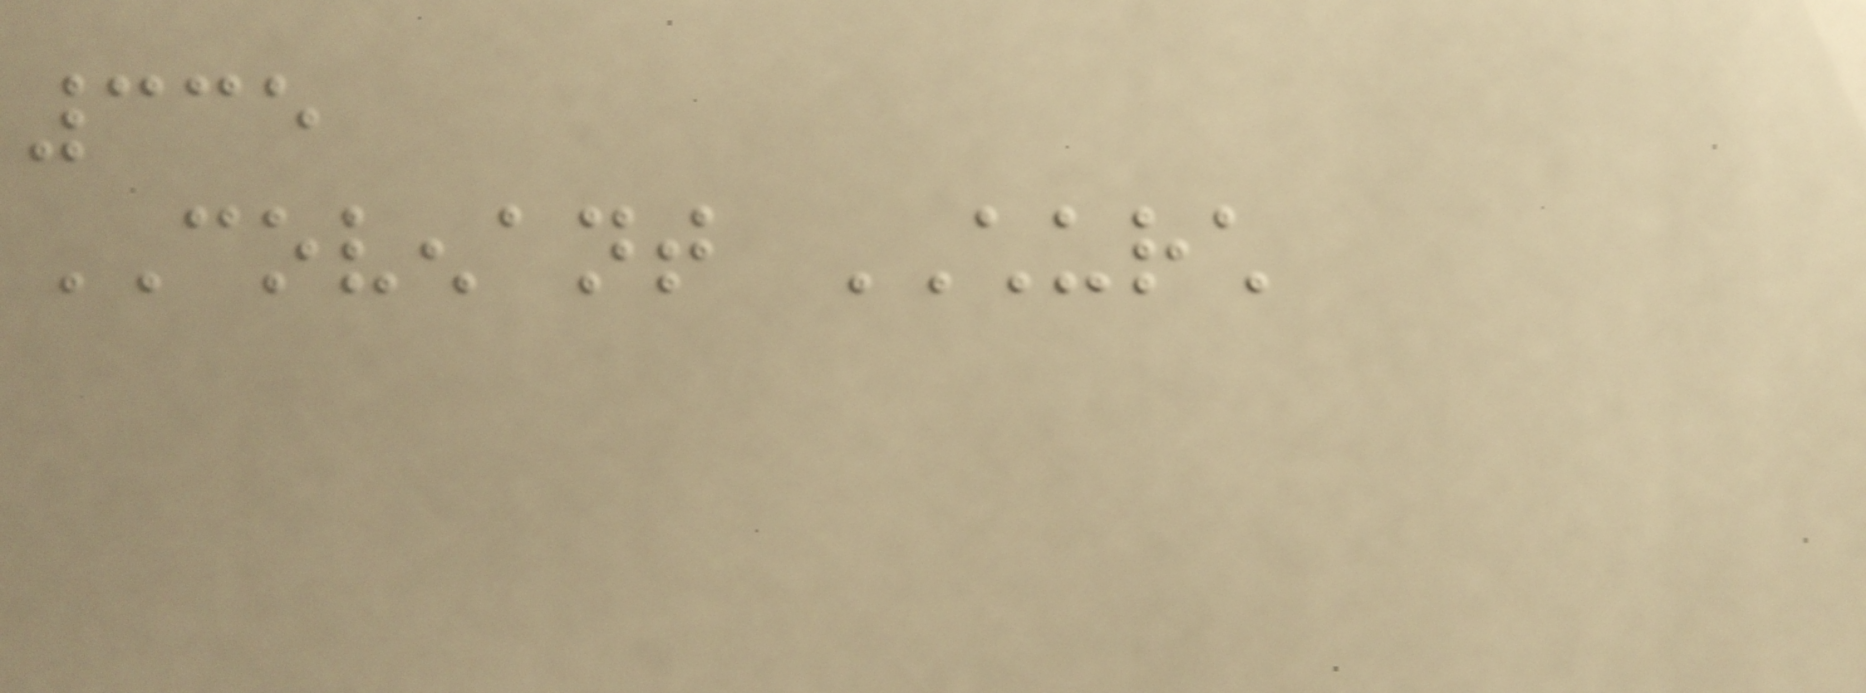335
COVENANT CHURCH
